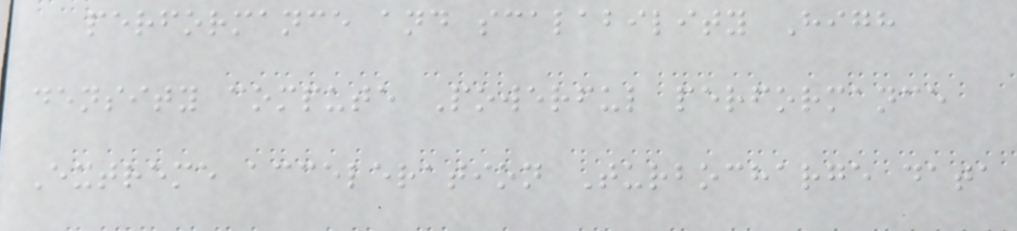performance and scalability High
density compute Powerful performance
Extreme acceleration Turbocharge data
